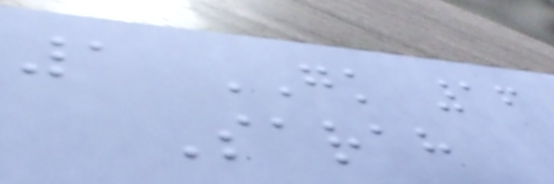1 GK 16
Sarah
